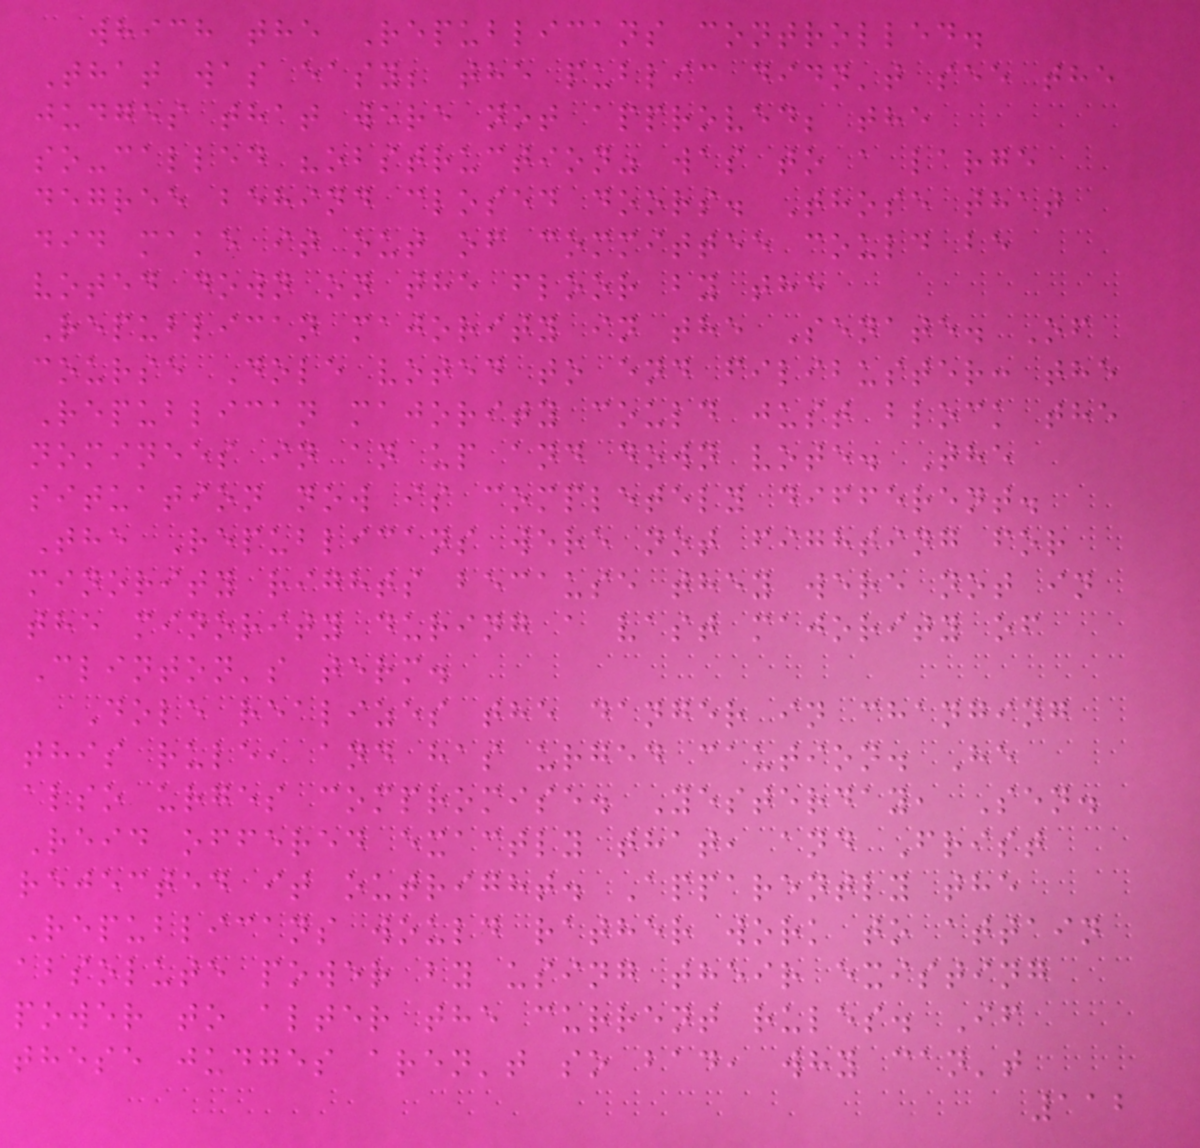which the Republicans controlled.
That was easy; the public didn't see the
judges that were not approved; the
so-called "obstruction" was to a large
degree behind closed doors. Those that
did make it out of committee could be
voted down on the floor by the
Republican majority in the Senate. Of
course Dole voted to end filibuster: the
Republican majority could just block the
nominees in an up and down vote. The
situation now is completely different.
The Republicans were not fighting for
minority rights because they were not in
the minority during a vast majority of
Clinton's term.
Dole realizes the danger in changing
this rule, and has urged caution. He
also urges compromise. Yesterday, Sen.
Reid offered exactly that, and Frist
rejected it outright. Apparently the
Republicans would rather work to attain
absolute power by using their existing
power to alter the current rules. If
these judges aren't so bad, why can't
112
